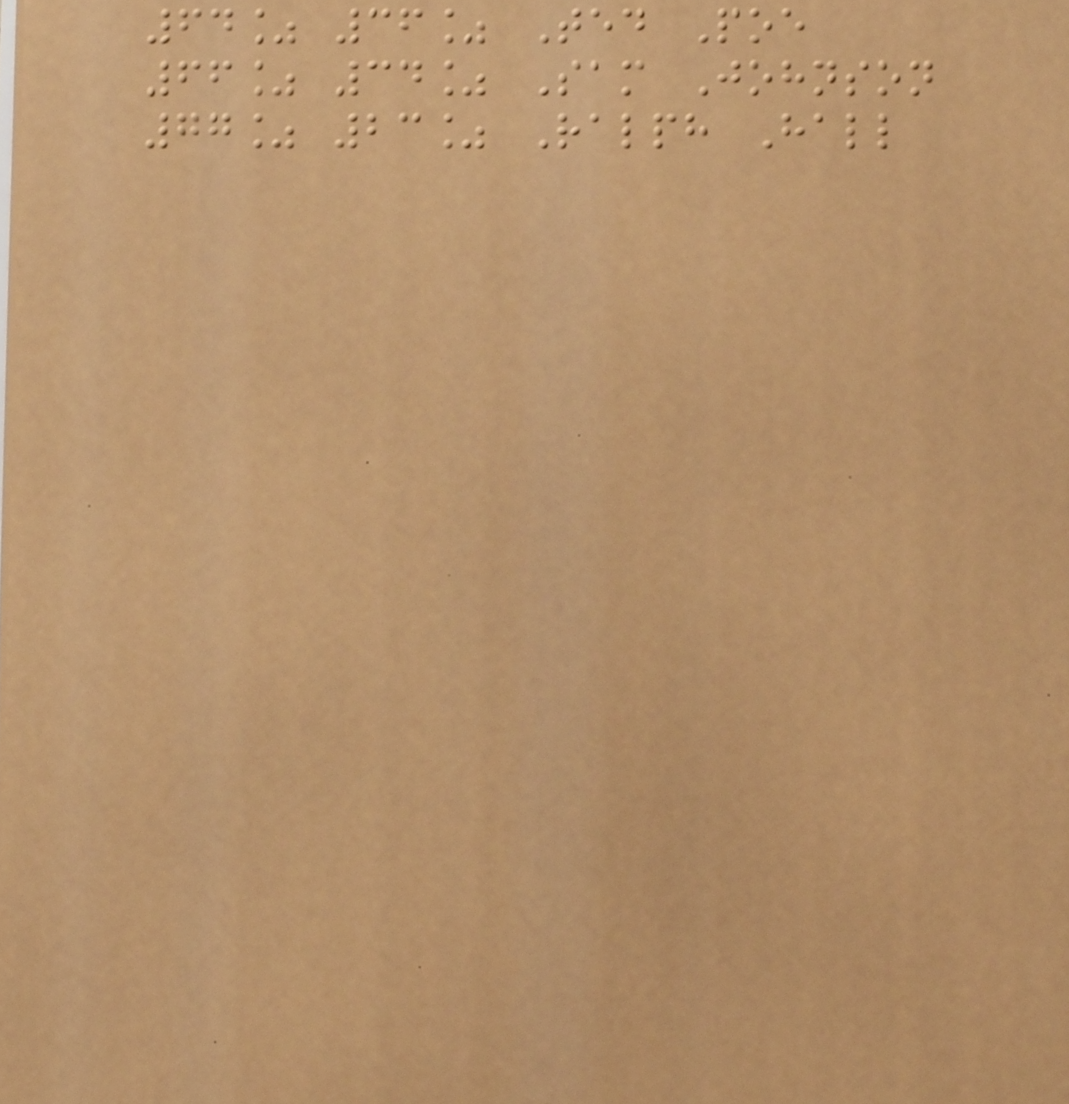64% 36% Ted Poe
66% 34% Sam Johnson
77% 23% Ralph Hall
